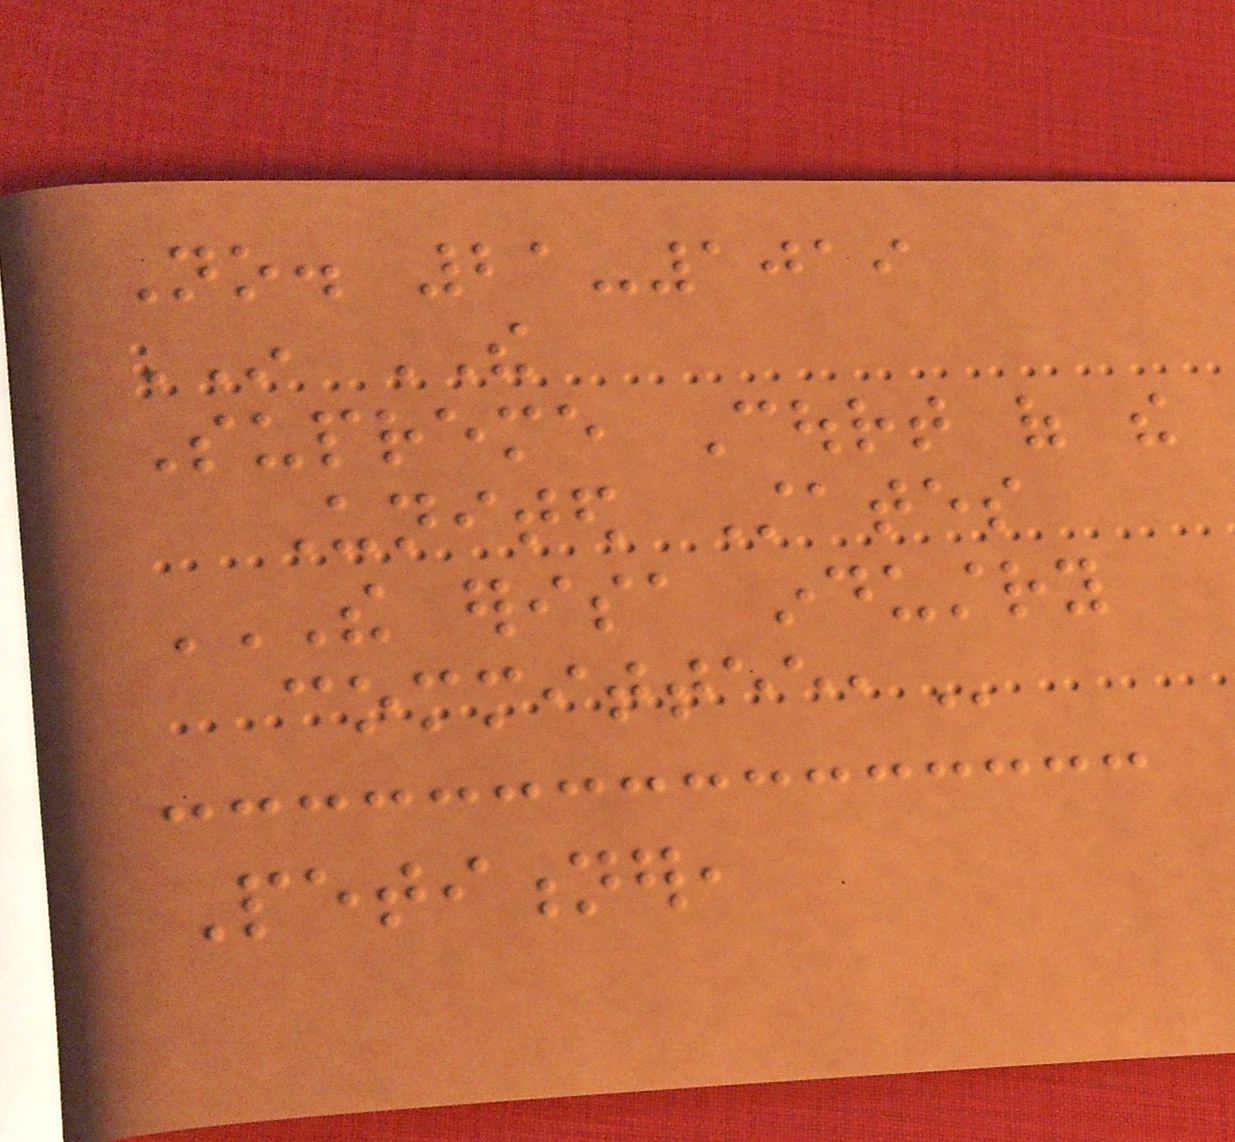No. 21-1019
IN THE
Supreme Court of the
United States
THE ERISA INDUSTRY
COMMITTEE,
Petitioner,
